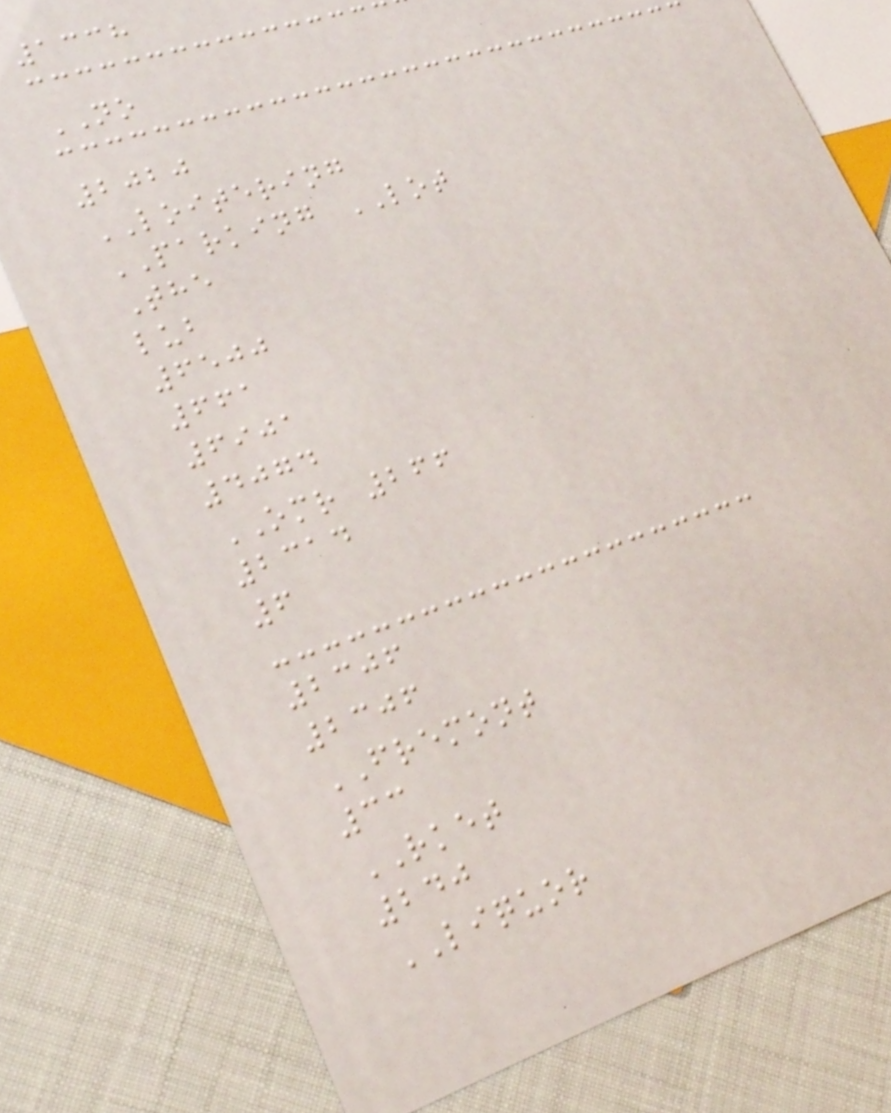1338
NO
2020
LOITERING
PARKING LOT
The
lub
6500
661
6901
4074
OMR 266
2314
6
2306
2306
FREMONT
33
RKET
240
LIQUOR
